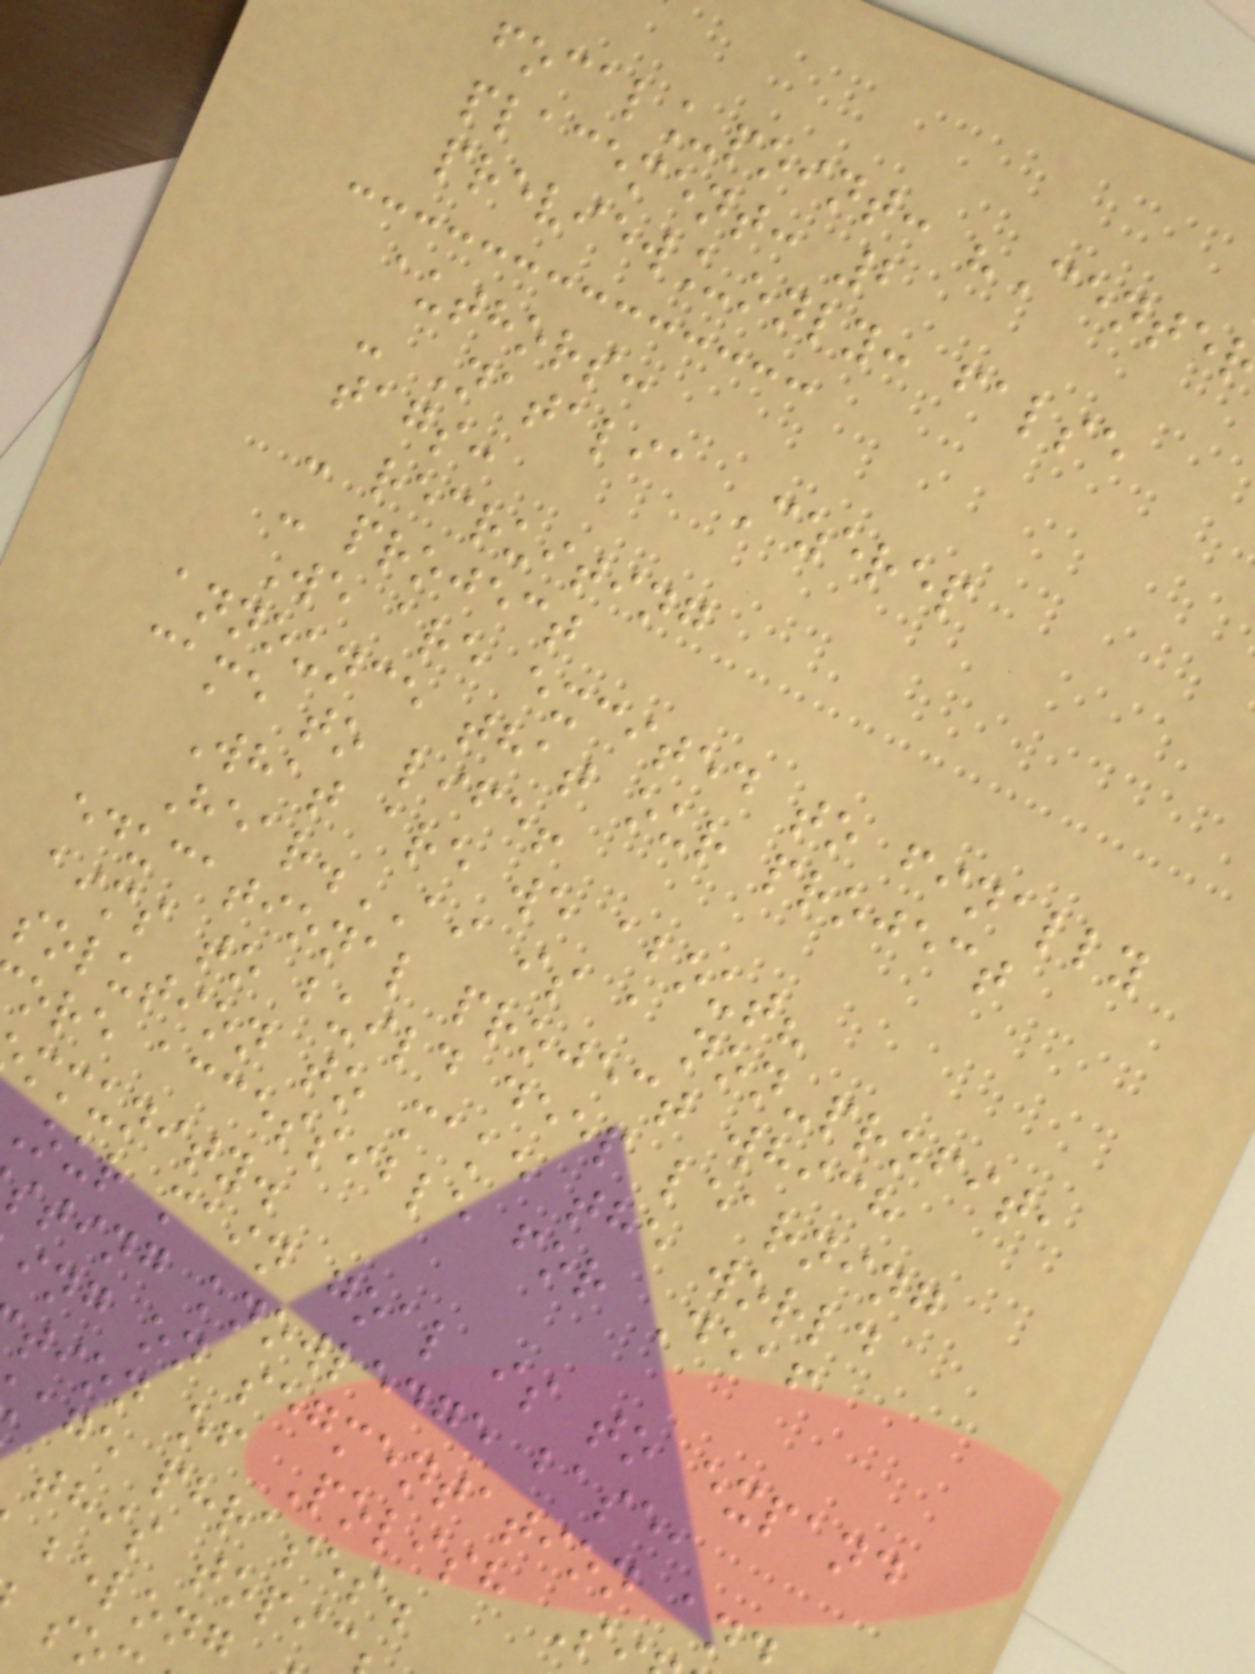focal_point: "Cente
placement: 2
preview_only: false
authors:
- Natalia Czerep
tags:
- recruiting
- project
We are excited to finally
announce that our project
came to life!
What are we about?
Hear.AI is a non-profit,
educational project which
aims to build deep learning
solution to make the world
ore accessible for Deaf
mmunity.
our main goal is to expand
sting knowledge base,
ing on segmentation an
tion of Polish S
age phrases.
this topic
belong
